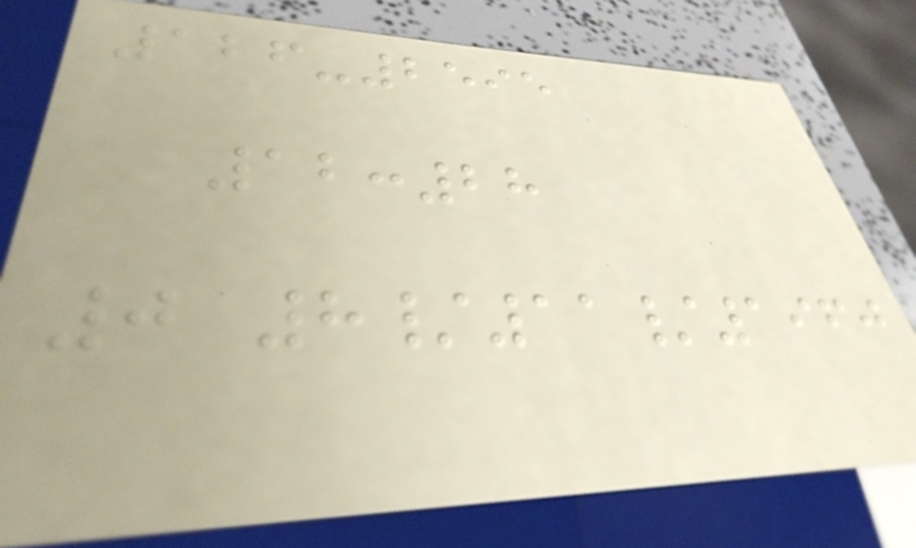126-2595
12:28
0 8/11/1960
